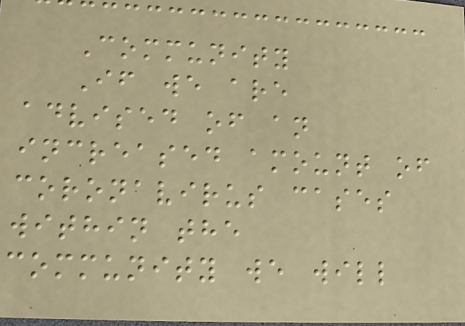Community
If we are
advised of an
increased amount of
coronavirus cases
within the
community we will
